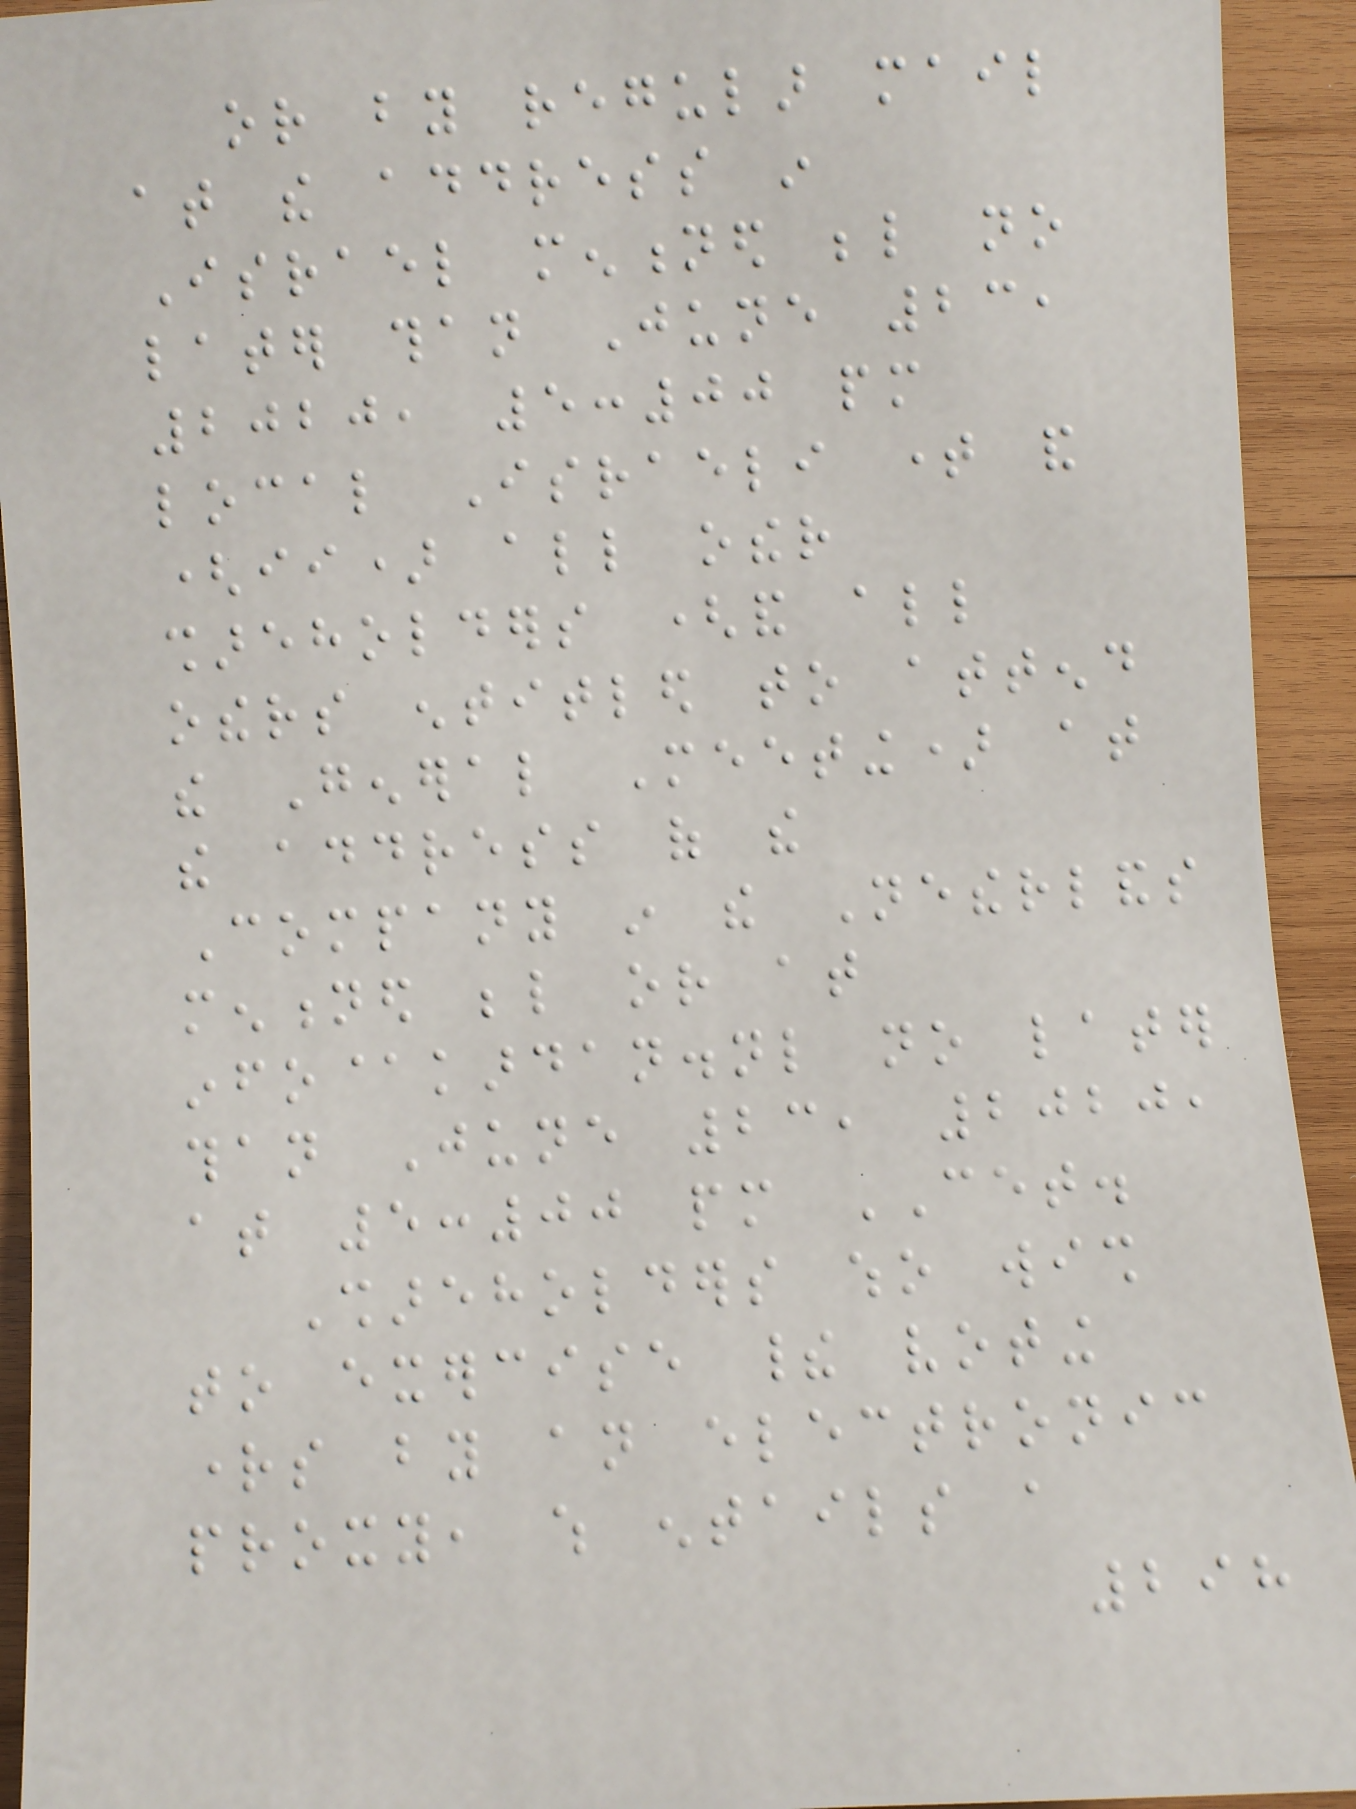or by regular mail
at the address in
Israel mentioned below no
later than June 23,
2020, 5:00 pm
local Israeli time and
(ii) all other
shareholders (and all
others entitled to attend
the General Meeting) at
the address of the
Company in the Netherlands
mentioned below or at
info@kardan.nl no later
than June 23, 2020,
at 5:00 pm CET.
Shareholders who wish
to exercise their voting
rights by an electronic
proxy, which entails a
298
